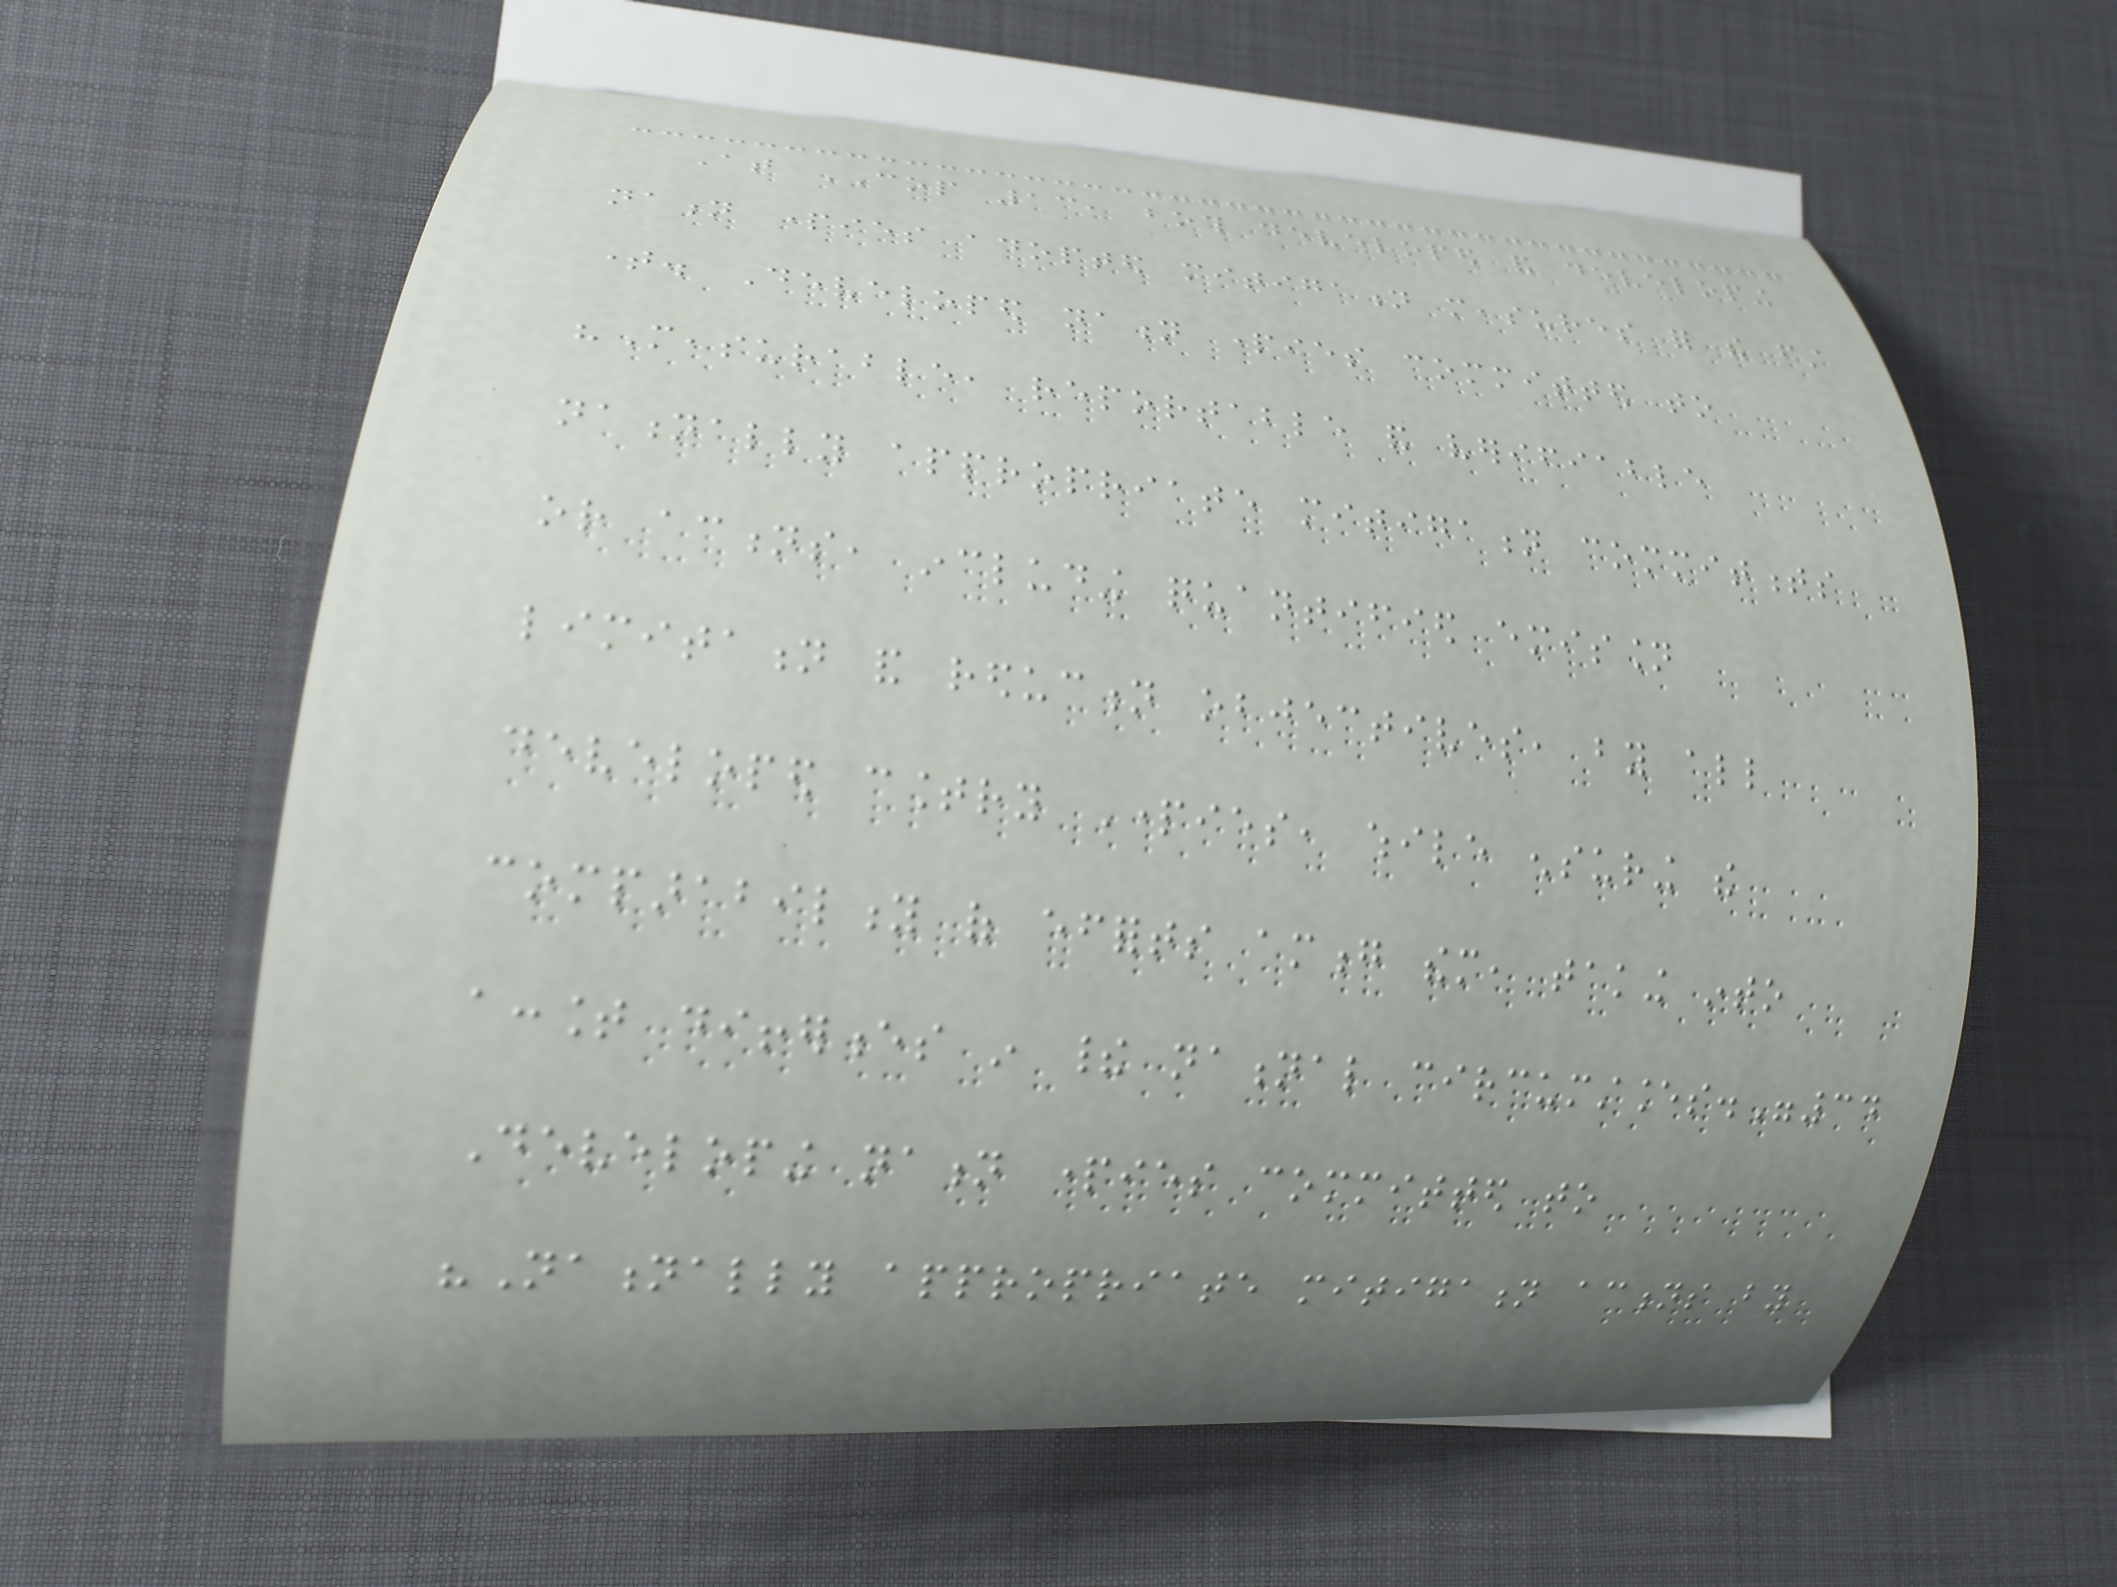At COP 13, both developed and developing
nation parties adopted mitigation measures for the first
time. Developed nation parties committed to
"Measurable, reportable and verifiable
nationally appropriate mitigation commitments
or actions, including quantified emission
limitation and reduction objectives, by all
developed country Parties, while ensuring the
comparability of efforts among them, taking into
account differences in their national circumstances."34
Developing nation parties committed to
"Nationally appropriate mitigation actions by
